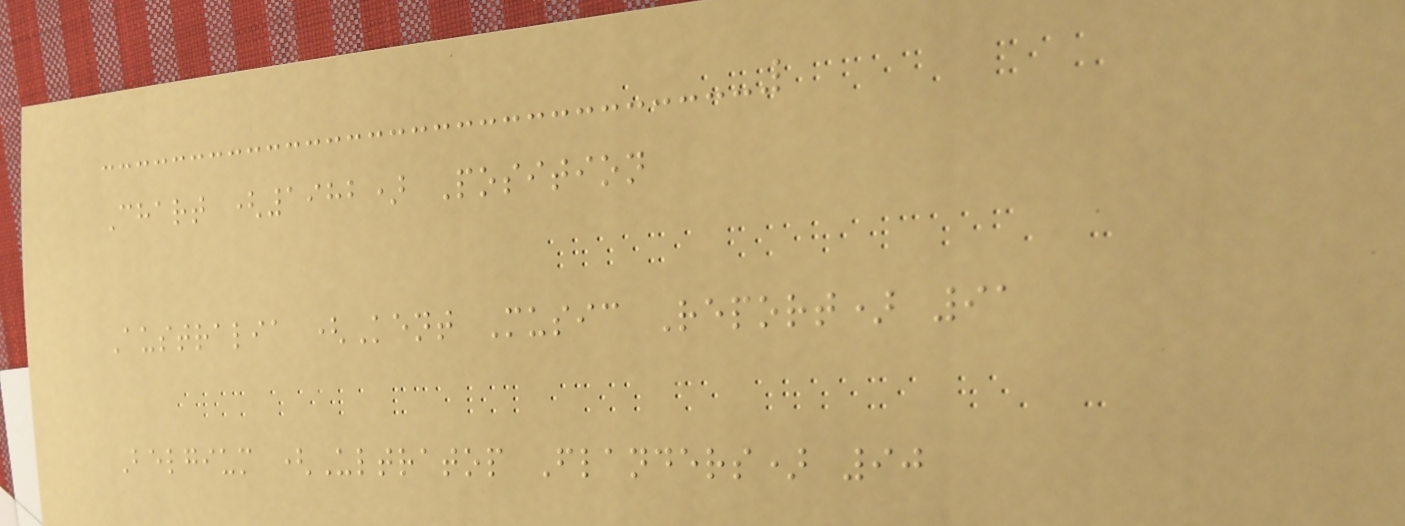Chart (1982) Position
Australia (Kent Music Report) 91
Belgium (Ultratop Flanders) 90
